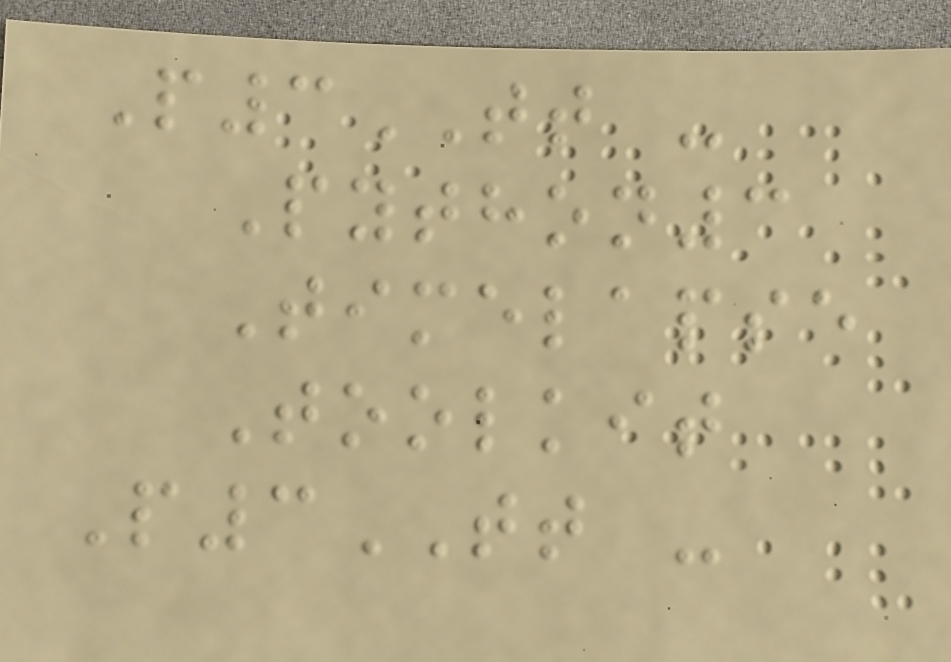P3TT -
Python3
Timelapse
Toolkit
P3TT -
